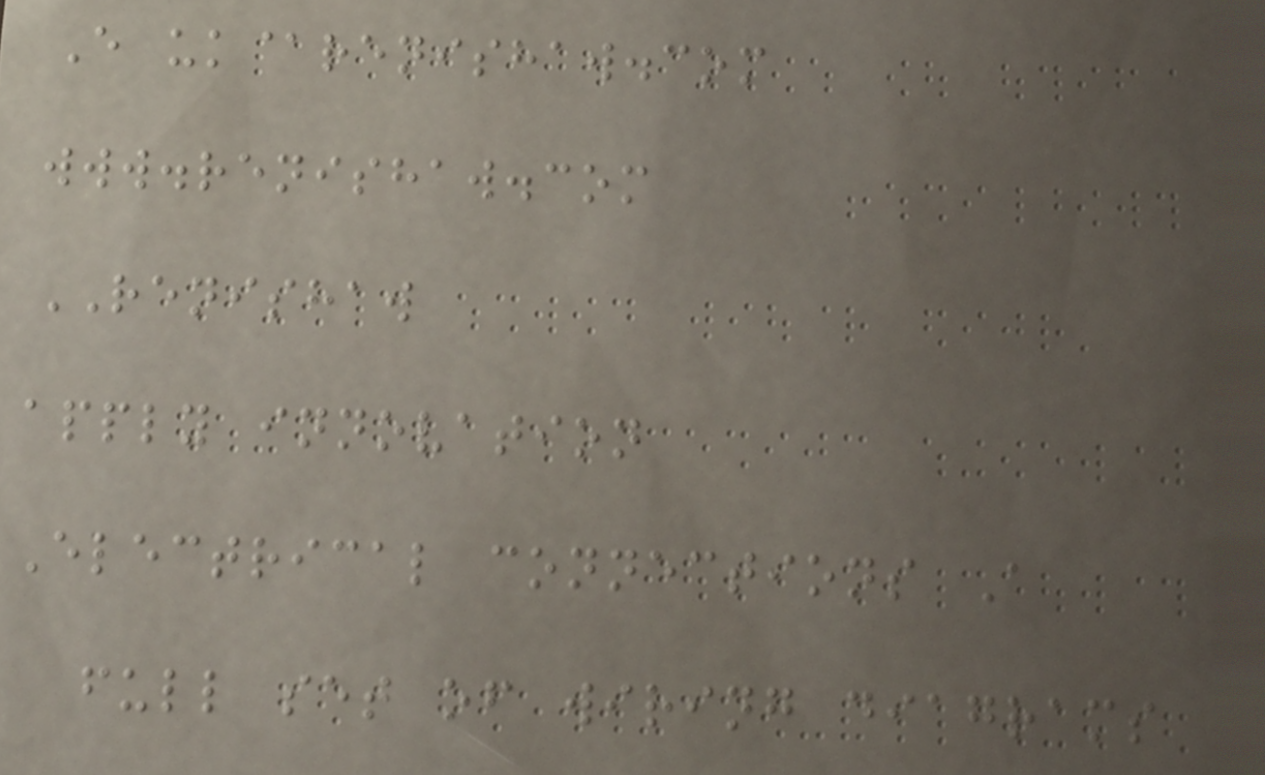E uk@renishaw.com
www.renishaw.com
RENISHAW
apply innovation
Electrical connections A
full set of wiring diagrams
